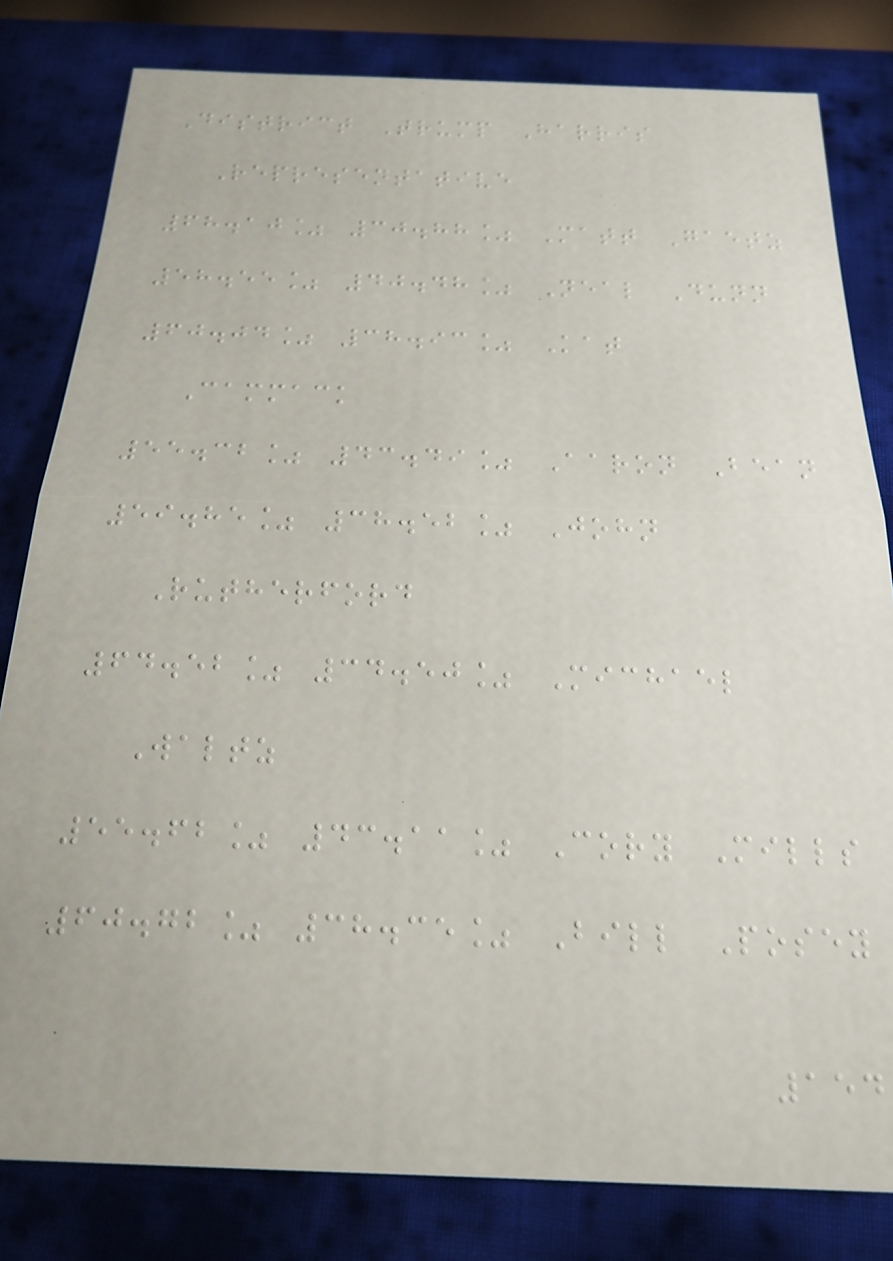District Trump Harris
Representative
68.10% 30.88% Matt Gaetz
58.55% 40.48% Neal Dunn
60.04% 38.93% Kat
Cammack
55.32% 43.49% Aaron Bean
59.85% 38.52% John
Rutherford
64.52% 34.50% Michael
Waltz
55.62% 43.11% Cory Mills
60.72% 38.35% Bill Posey
154
